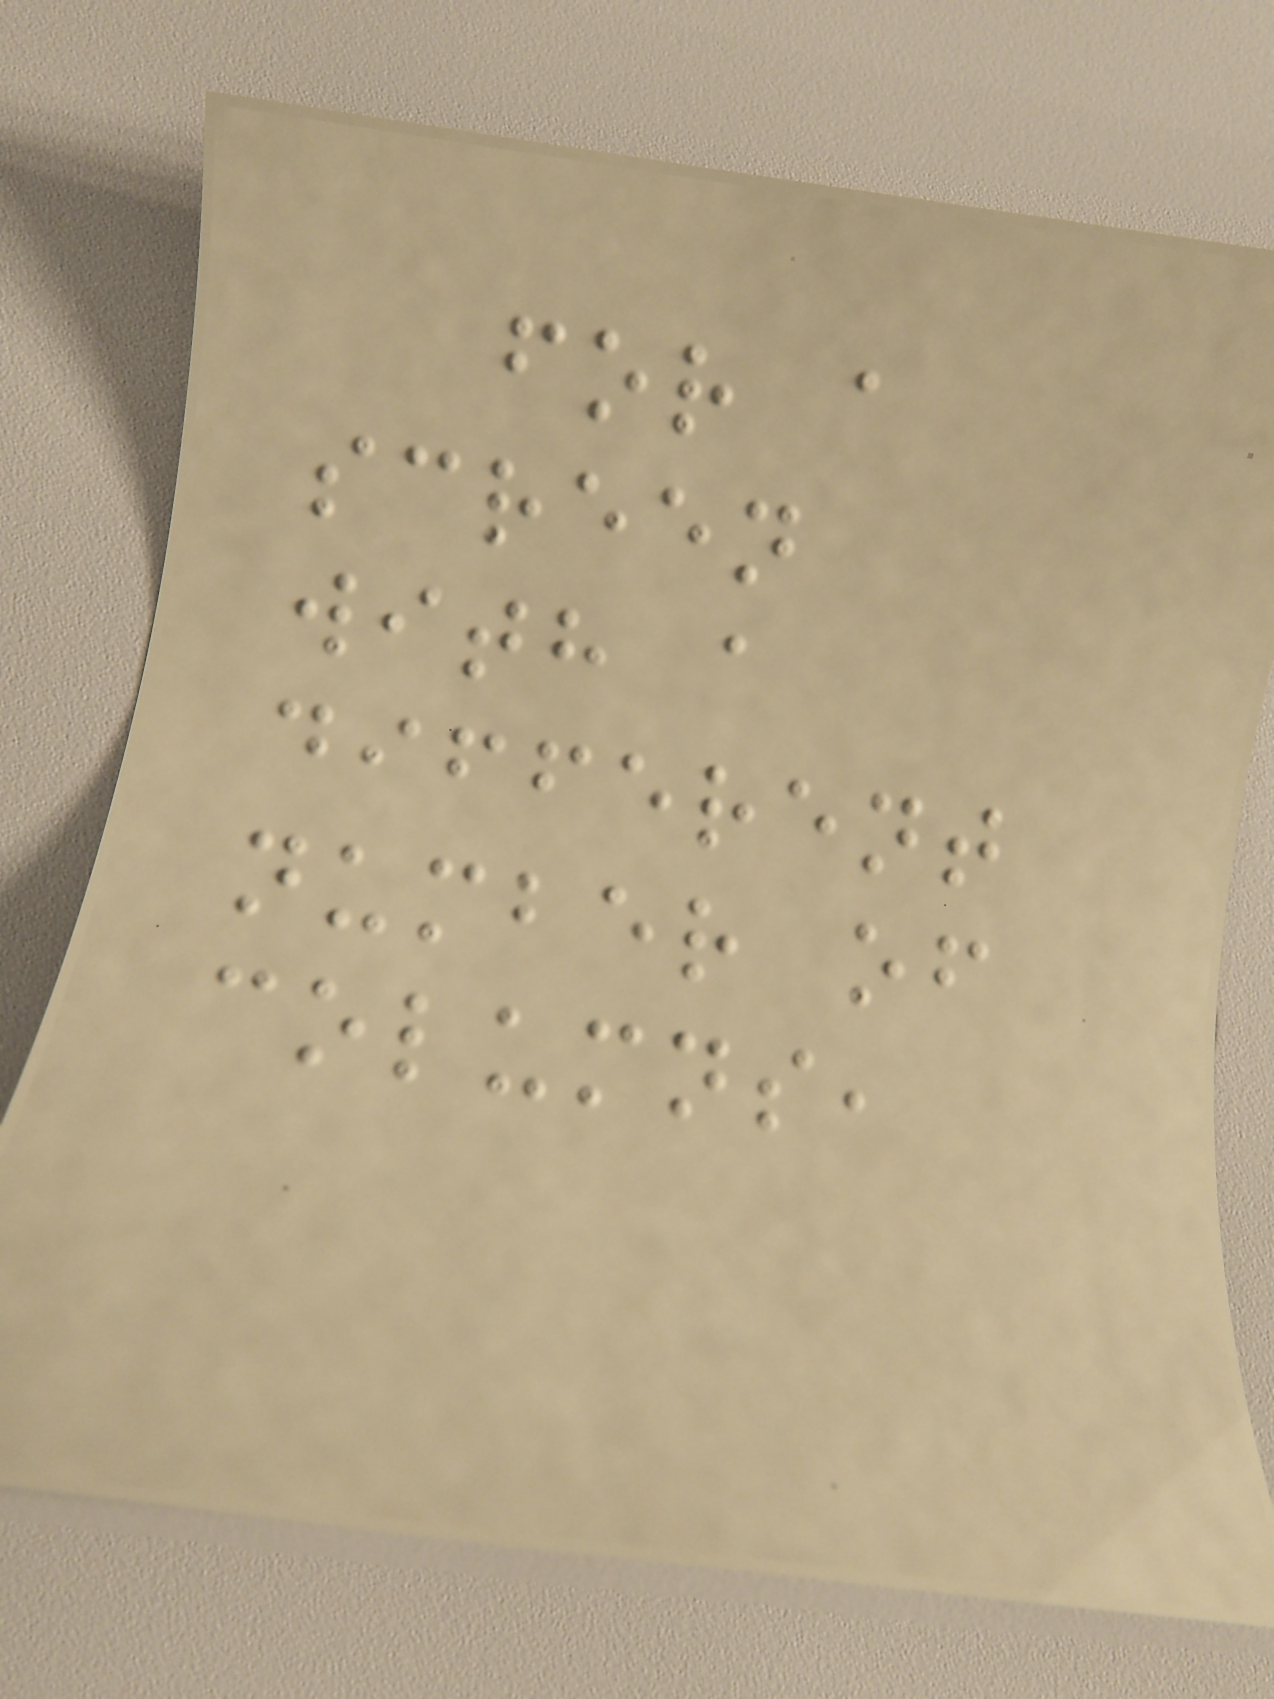for a
screen
with a
different
number of
columns,
